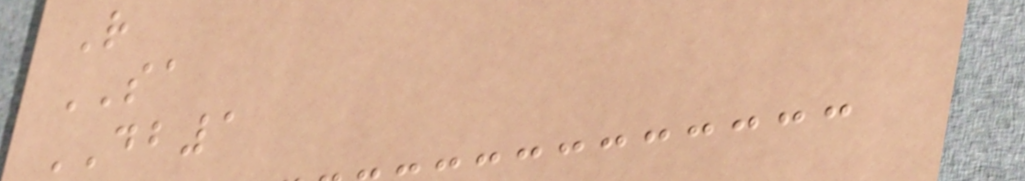R
SA
DB1
